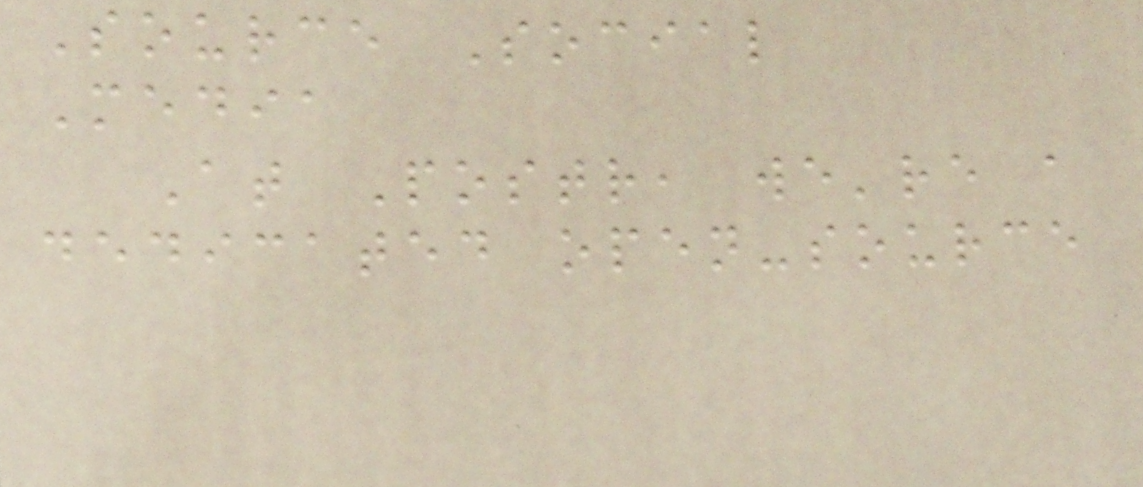Source Social
Media
At Postr, we're a
dedicated open-source
